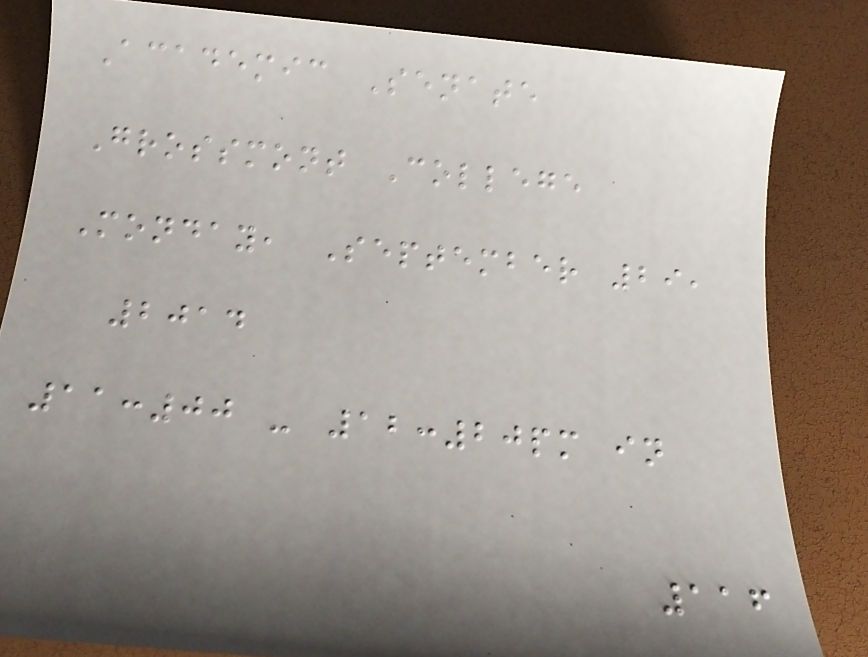Academic Senate
Grossmont College
Monday, September 29,
2014
11:00 - 12:20pm in
116
